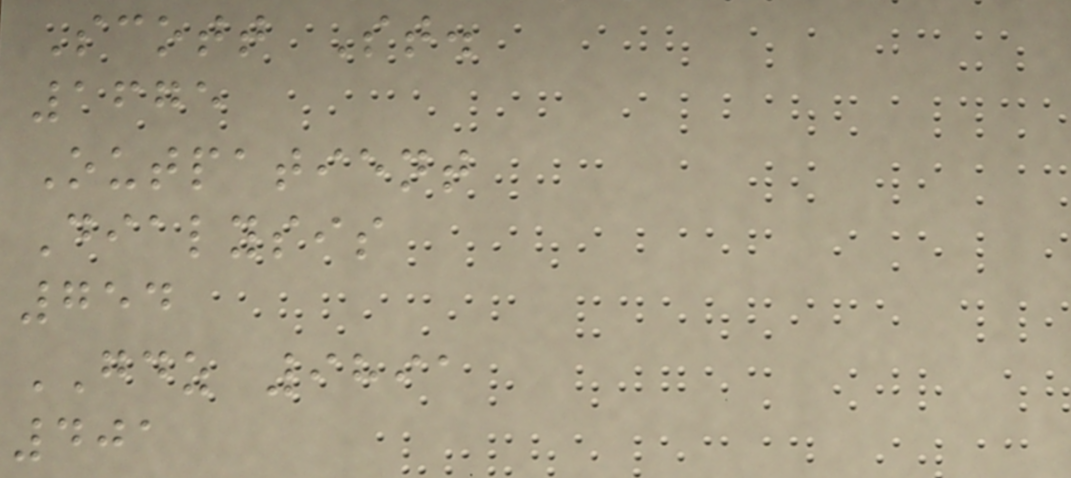Scott St.
1675
Outpatient
Dialysis
754
GDZ 9891
401
